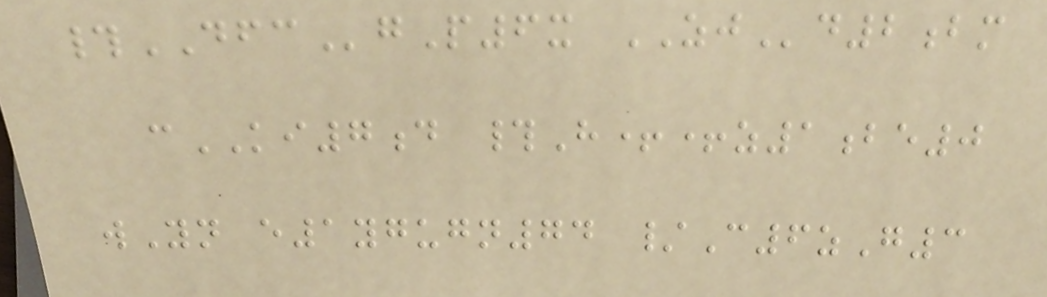#DFCgP6x ZJd2bm
cKI7d #H++z1be0
wYn e1ygugn74 /C6zG3
